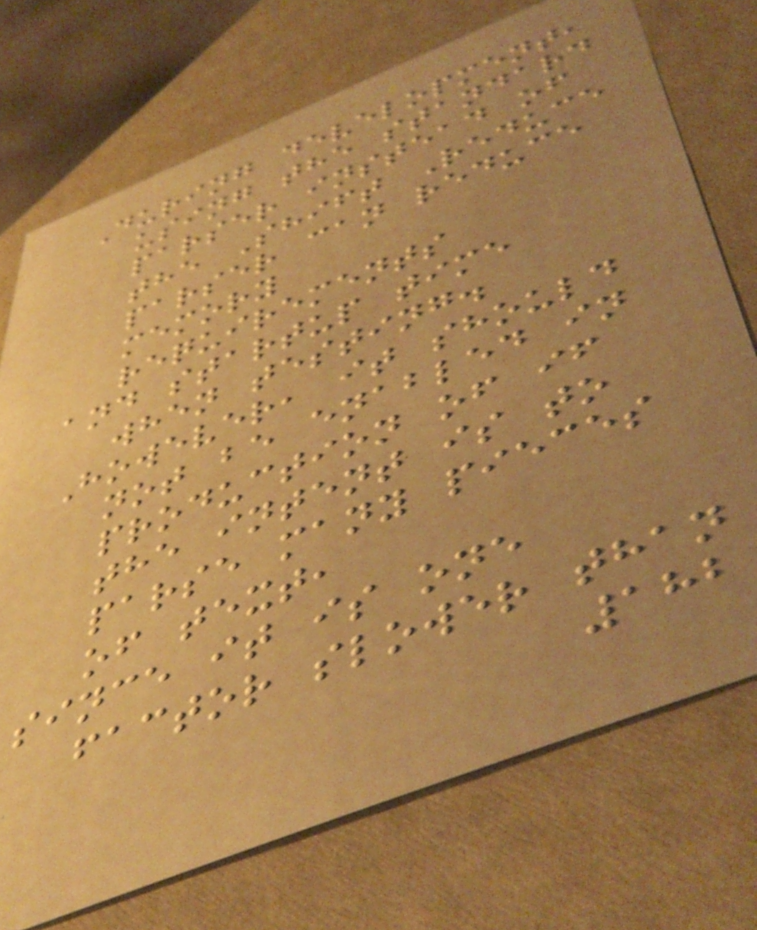During development,
using the standard
parser instead of
the Shift Reduce
parser can reduce
memory
requirements
and startup time
when testing.
However, it should
not be enabled in
production of if
the intent is to
parse many pieces
of text,
since it is one
factor slower than
182
